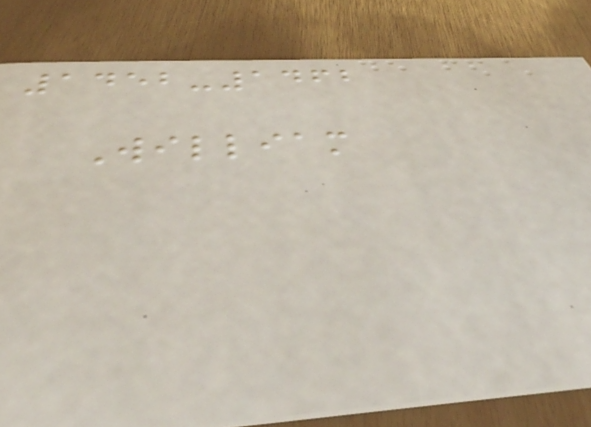1452-1462
William
